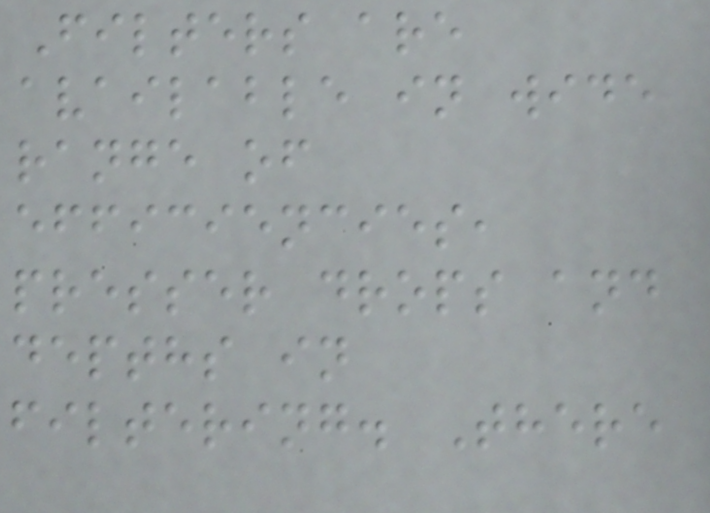Filters are
available in wide
range of
efficiencies,
presser drops and
depths in
filtering. There
